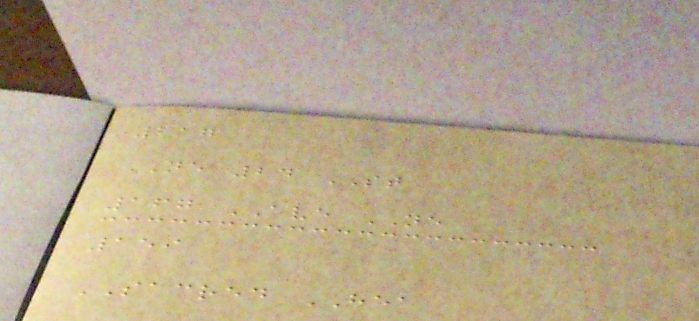217
NE 24 ST
167 AVE NE
159
SACRED HEA
